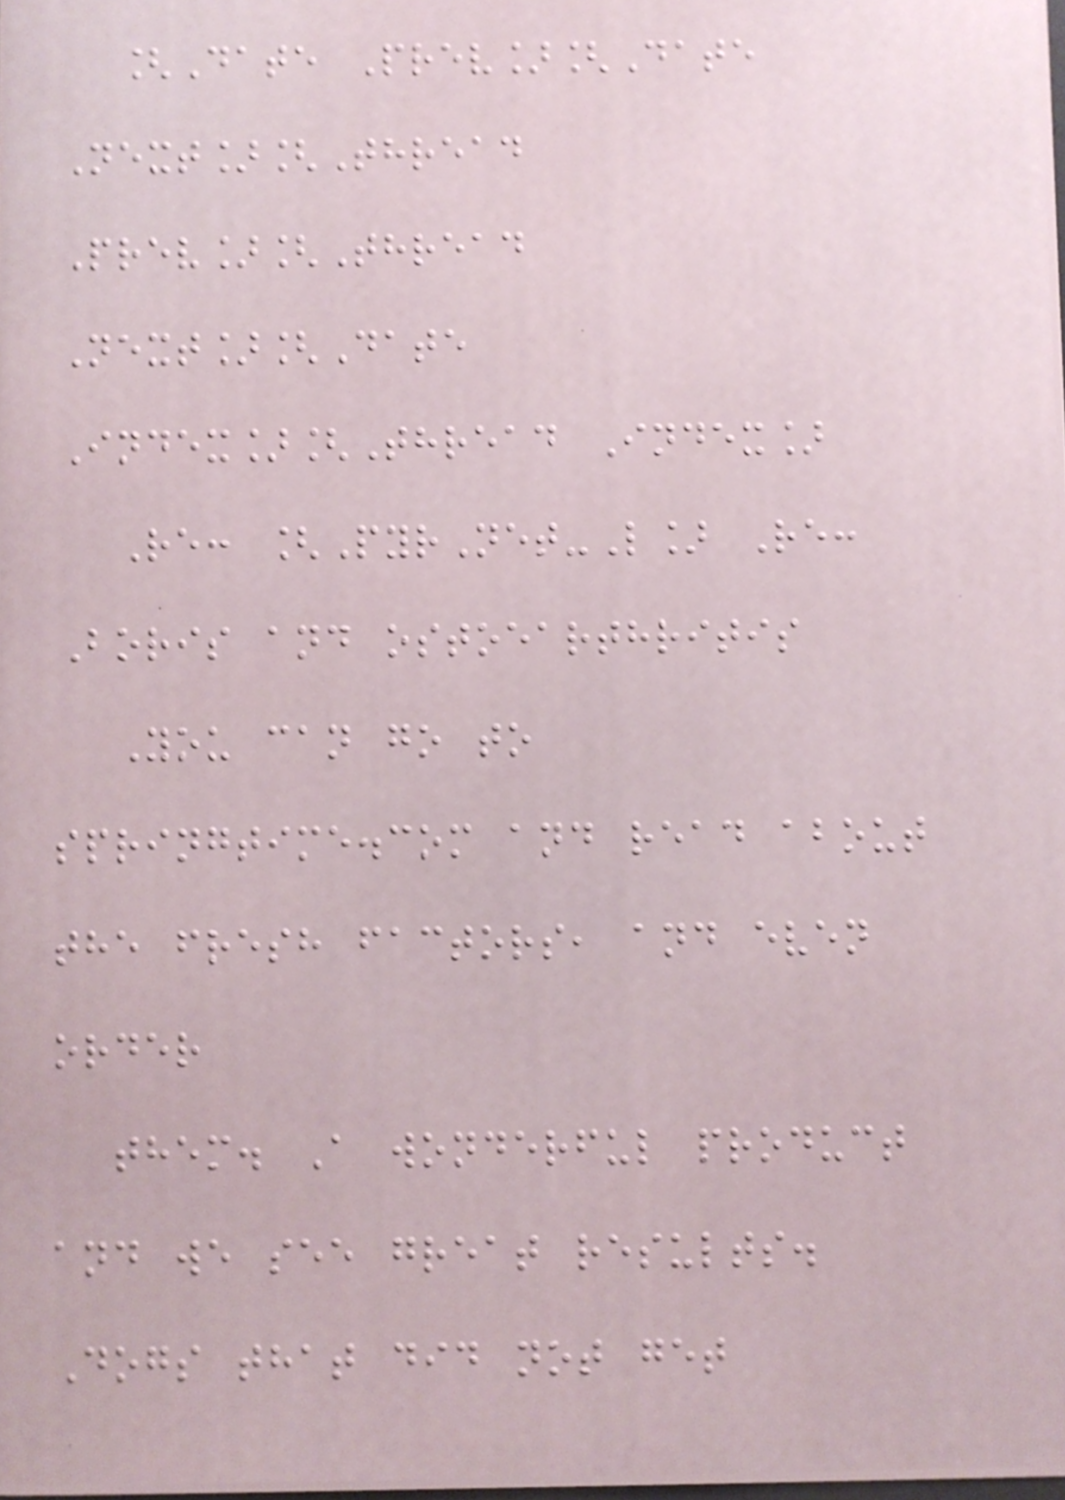[Date Prev][Date
Next][Thread
Prev][Thread
Next][Date
Index][Thread Index]
Re: [PyrNet-L] Re:
Boris and ostoearthritis
You can go to
springtime.com and read about
the fresh factors, and even
order
them. A wonderful product
and we see great results.
Dogs that did not get
